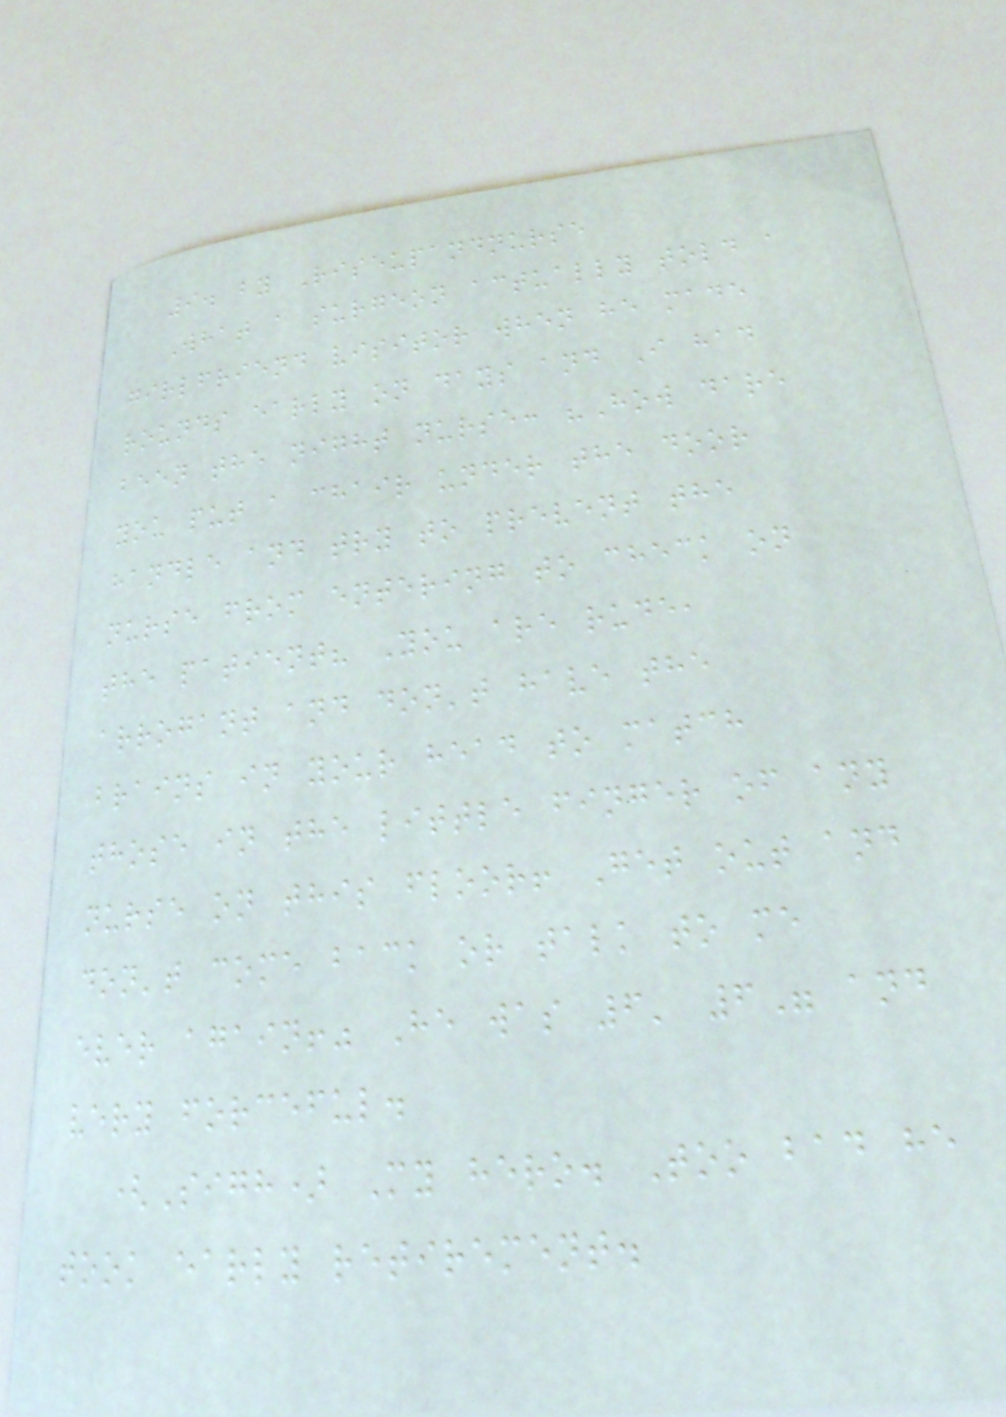9. by Riseupandnurse
What a surgeon actually told a
girlfriend visitor when he made
rounds early on days and I had
been the night nurse: "How dare
you put a chair under the door
handle and try to prevent the
nurse from entering to check on
the patient? You are rude,
arrogant and don't have the
brains in your head to match
those in the little finger of any
nurse on this floor! Get out and
don't come back or talk to me
ever again!" He was 6' 6" and
very forceful.
(Sigh) My hero. Too bad he
took early retirement.
